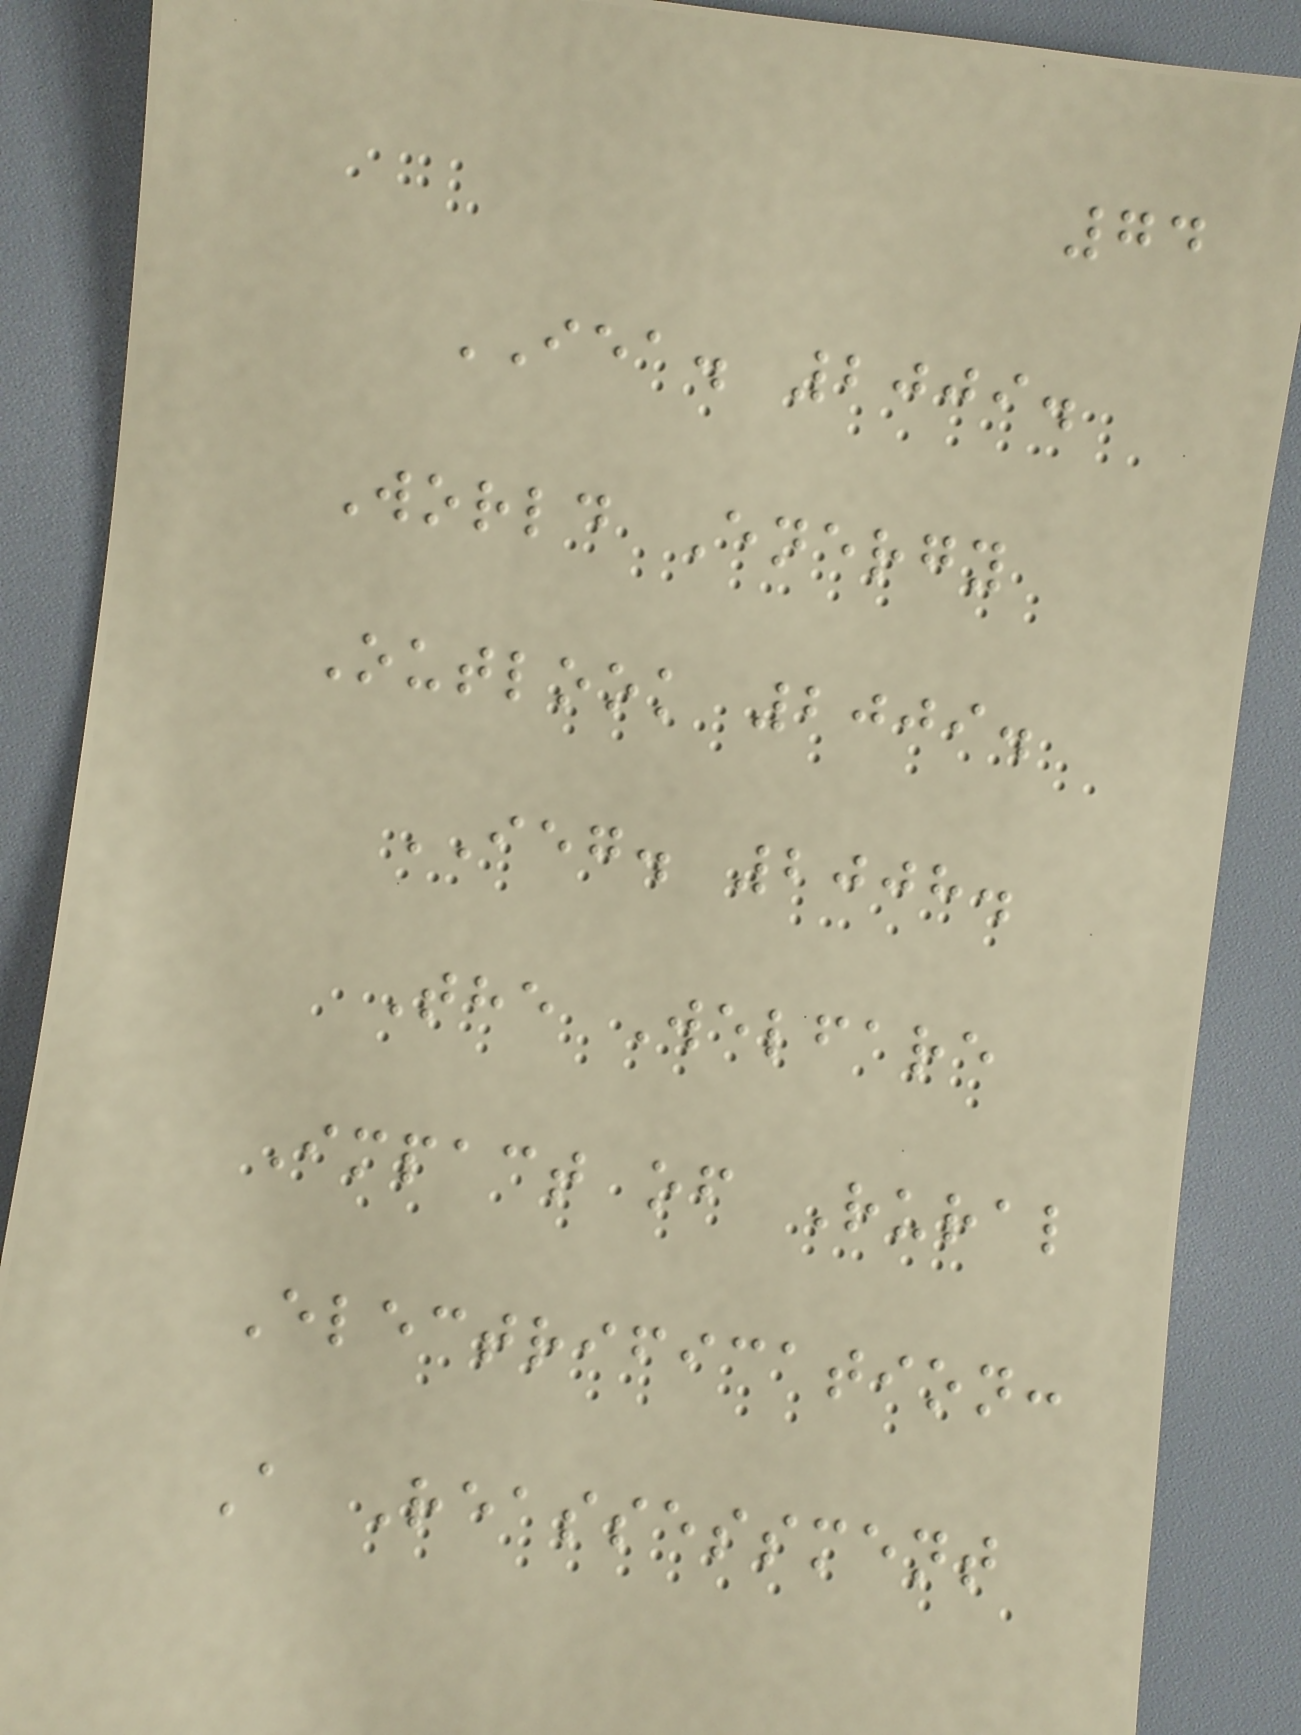74
IEA. 2009.
World Energy
Outlook 2009.
IEG. 2008.
The Welfare
Impact of Rural
Electrification:
A Reassessment
